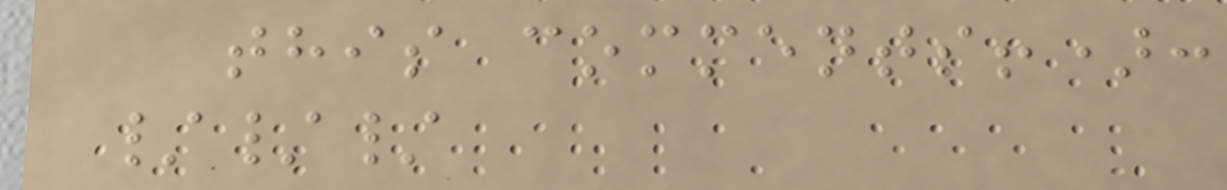this comments!):
///
